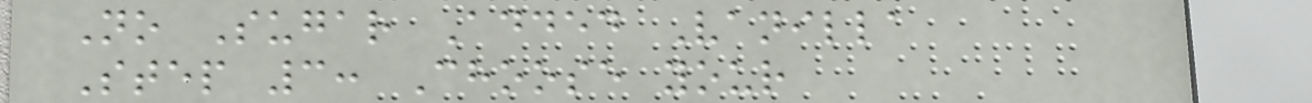No Sugar Added Vanilla
Step 3: Choose your
